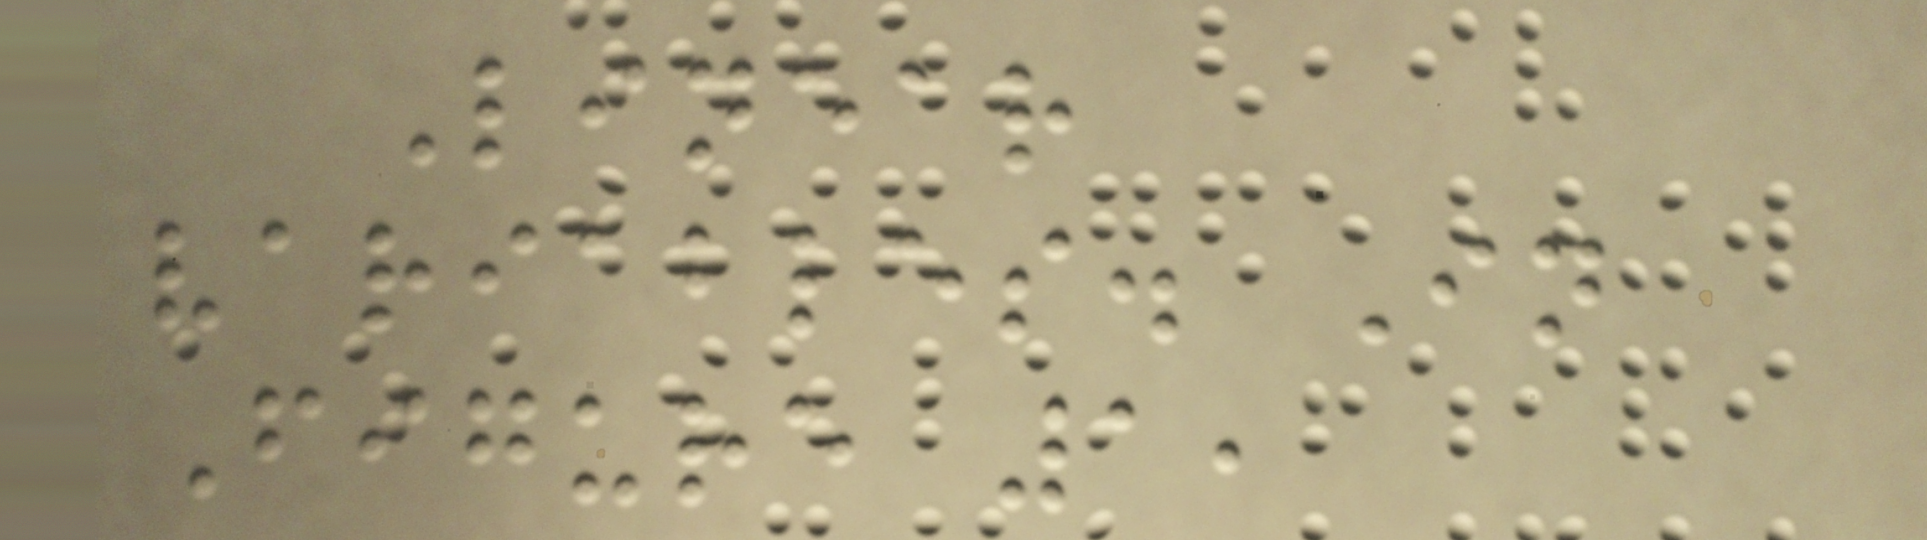Linear
variables. In
Figure 1,
